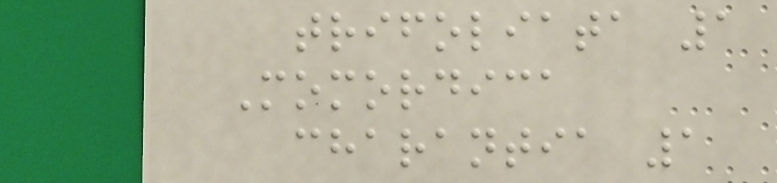trifoliata 1
Momordica
charantia 1
